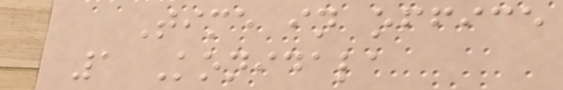Time in office
1 Konidala
